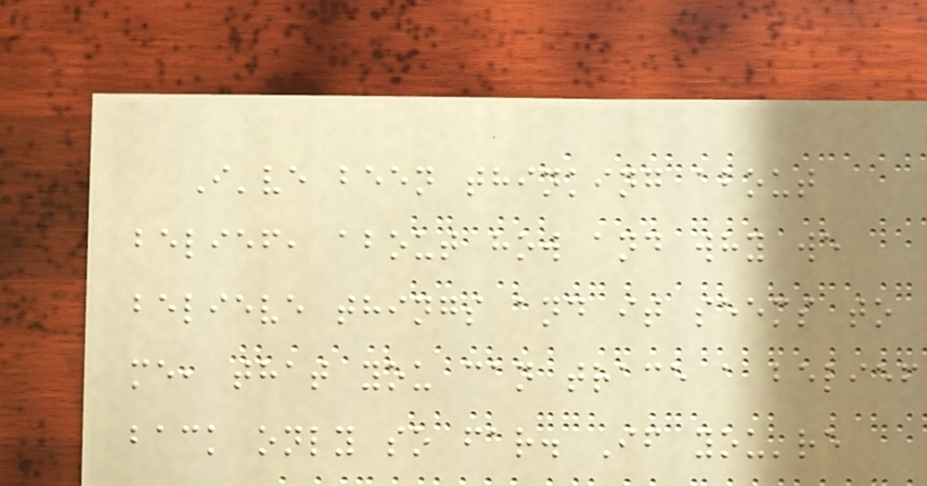I've been thinking about
belief, about how and why we
believe things and it seems to
me, that you can trace a belief
back only so far. If you're
